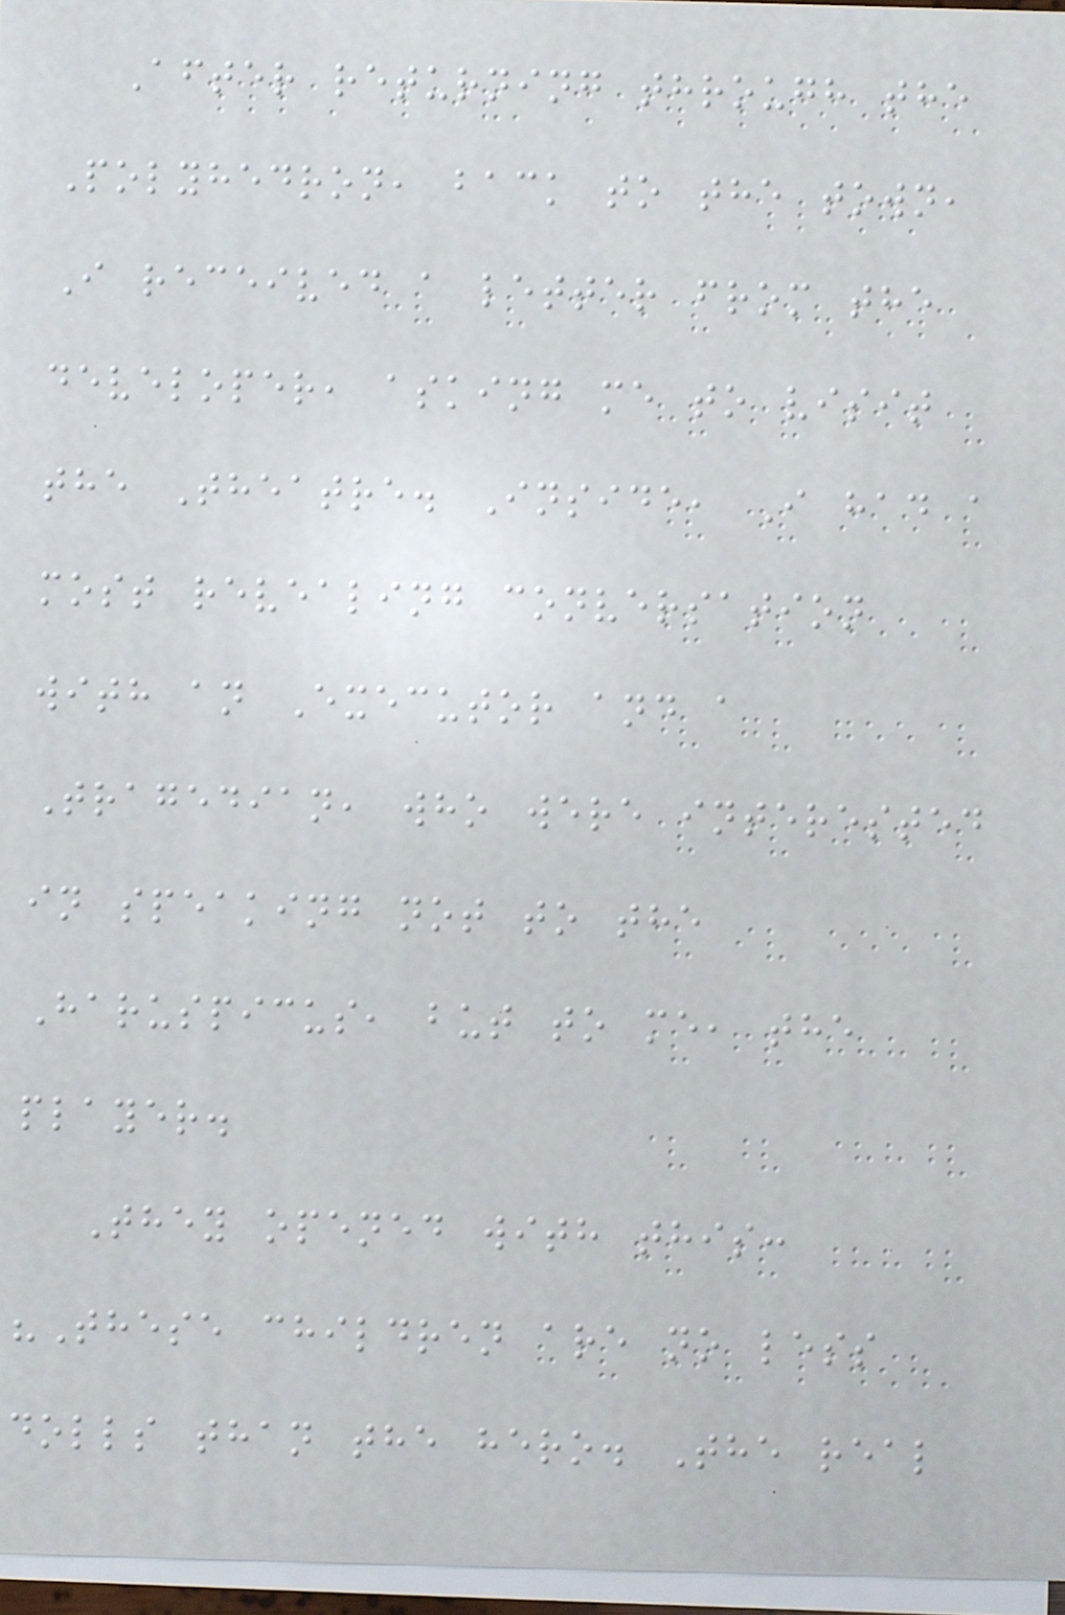After returning through the
Polyhedron, back to the town,
I received a letter from the
developer, asking me to visit
the Theatre. Inside, I had a
most revealing conversation
with an Executor and a
Tragedian, who were interested
in speaking not to the
Haruspicus, but to me, the
player.
They opened with this:
"These children are no less
dolls than the hero. The real
